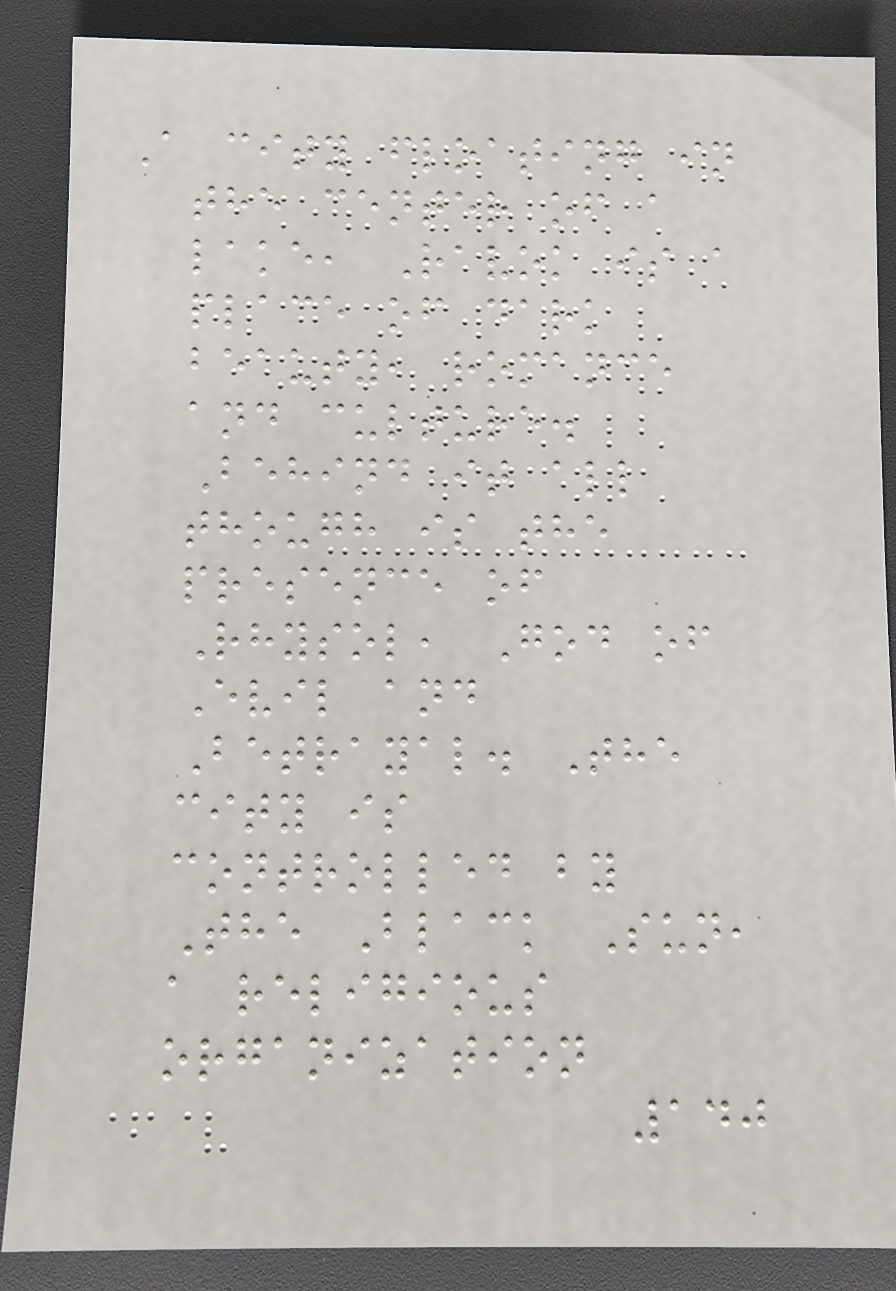A city floating in
the center of a
lake, Ravok is a
place of dark
beauty, romance
and culture.
Behind it all
though is the
presence of
Rhysol, God of
Evil and
Betrayal. The
city is
controlled by
The Black Sun,
a religious
organization
140
